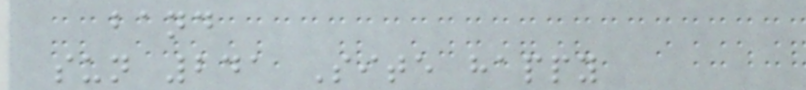band
sun 241 Site happy
